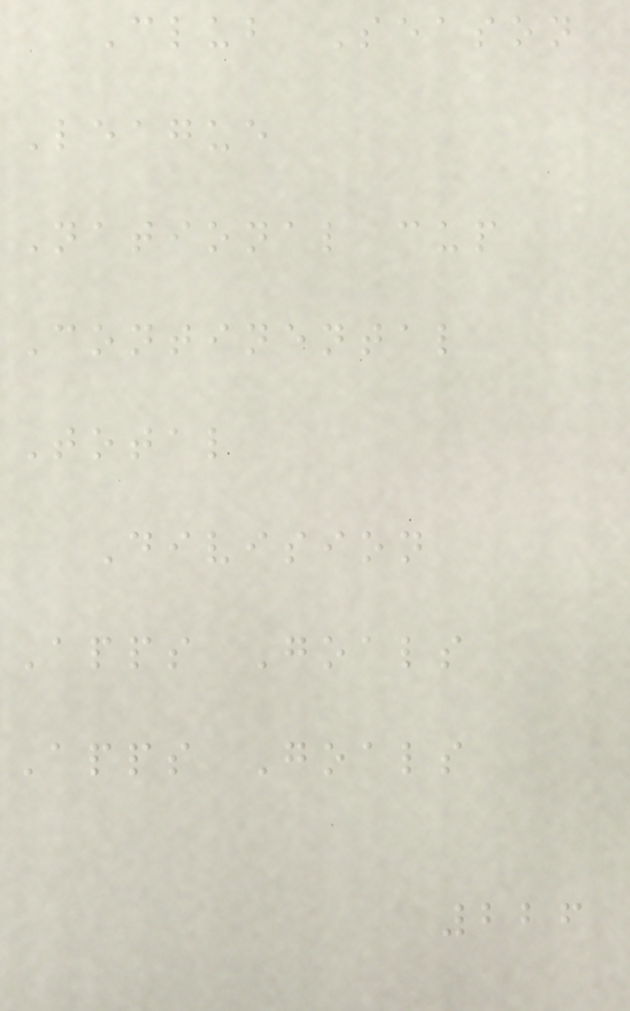Club Season
League
National cup
Continental
Total
Division
Apps Goals
Apps Goals
226
